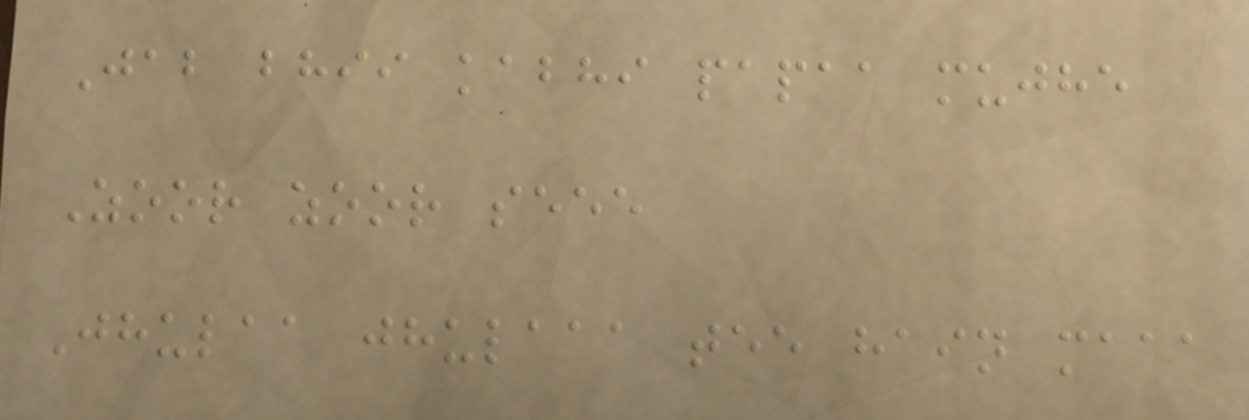Jab bhii kabhi papaa mujhe
Zoor zoor seee
Jhulaa jhulaaa tee hain maaa
